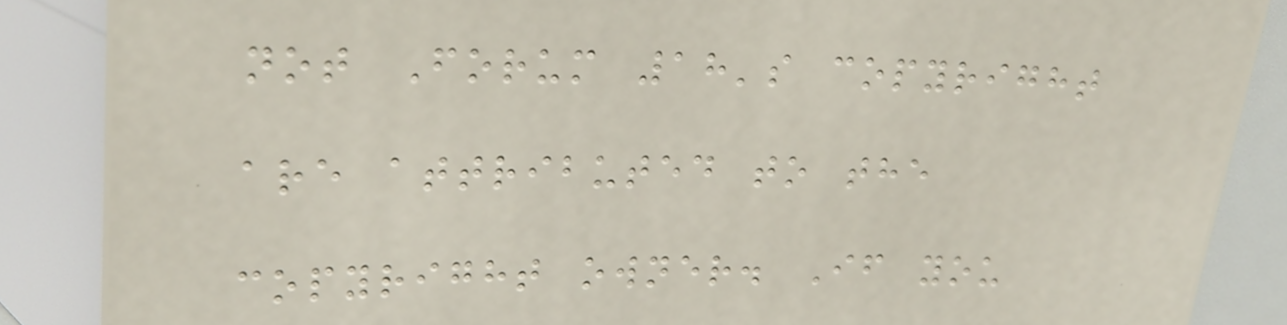not Forum 18's copyright
are attributed to the
copyright owner. If you
